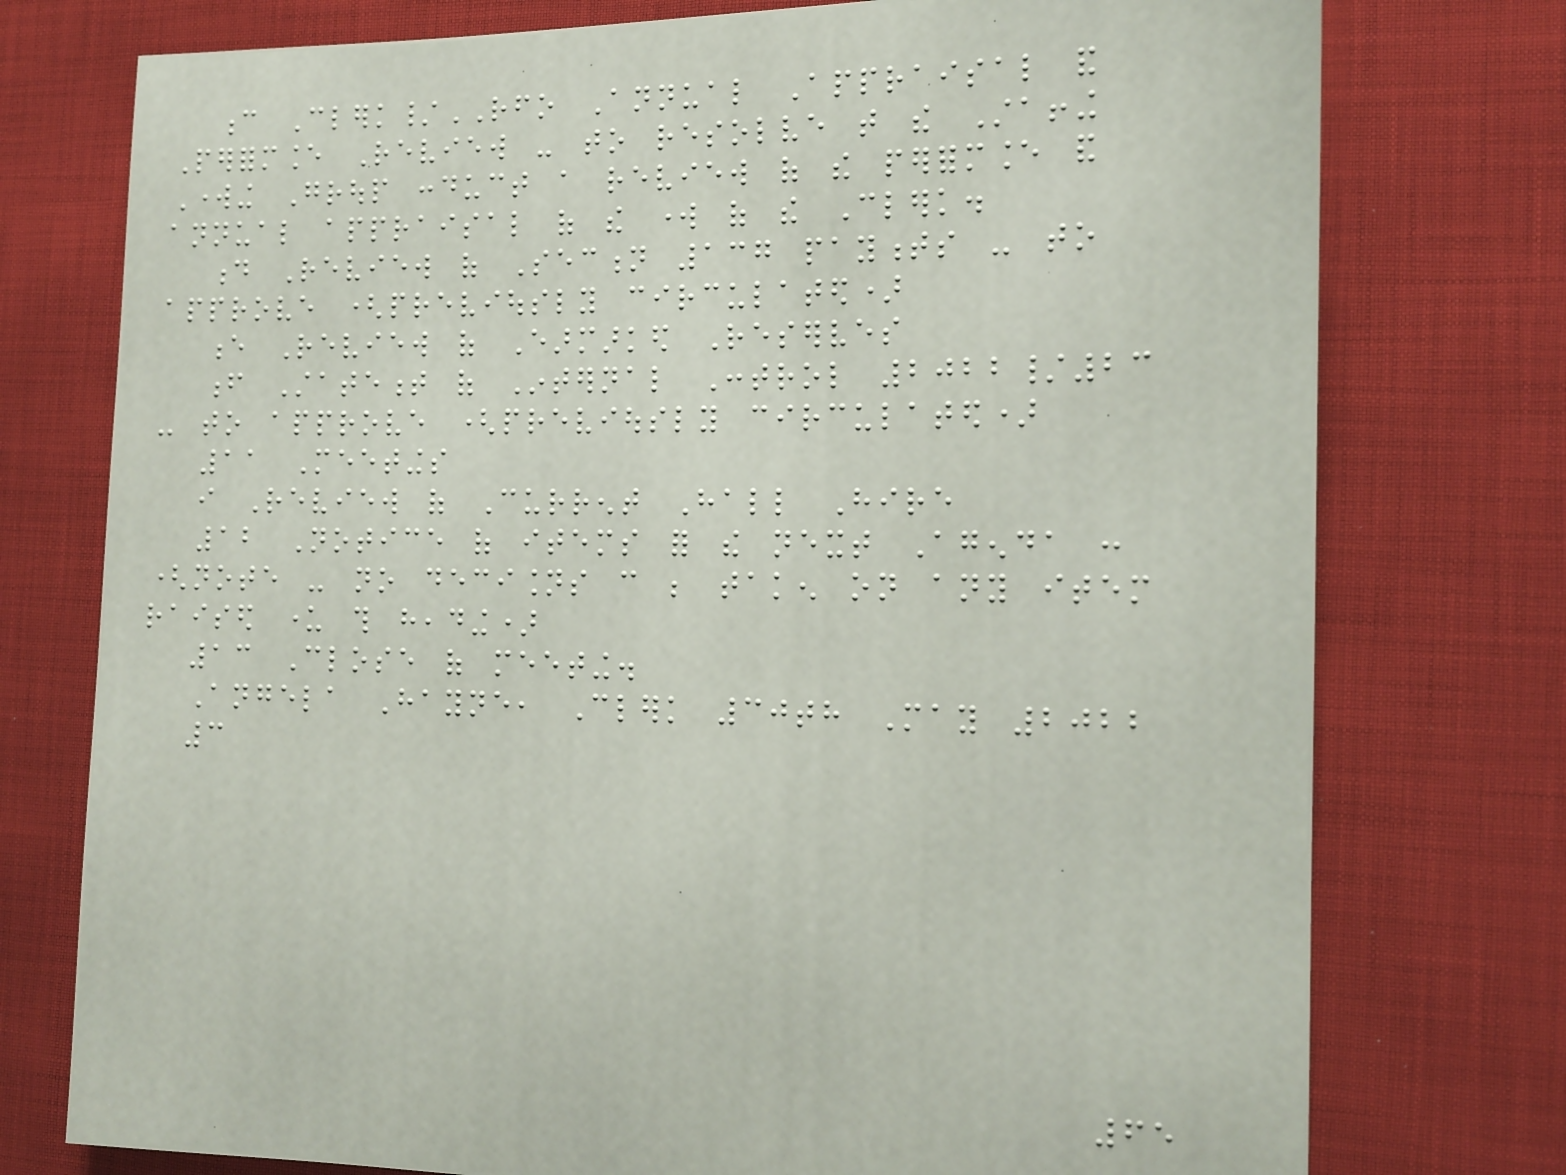c Clerk/RFO Annual Appraisal and
Performance Review - to resolve that the Staffing
Working Group conduct a review of the performance and
annual appraisal of the work of the Clerk.
d Review of Section 137 payments - to
approve (previously circulated)
e Review of Earmarked Reserves
f Statement of Internal Control 2022/23
- to approve (previously circulated)
11 Meetings
i Review of Current Hall Hire
12 Notice of items for the next Agenda :
(note - no decisions can be taken on any item
raised under this heading)
13 Close of meeting.
Angela Hayne, Clerk 30th May 2022
3
65
